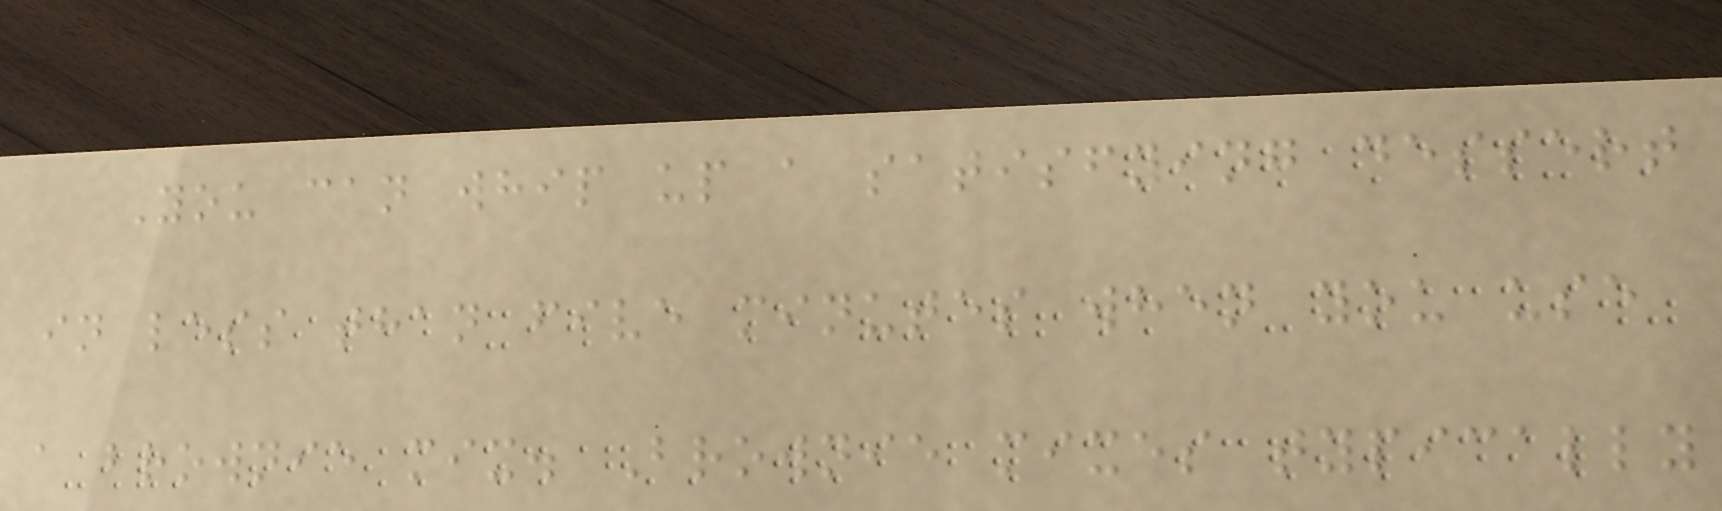You can whip up a satisfying dessert
in less than five minutes when you use
a brownie mix. Brownie mixes typically
